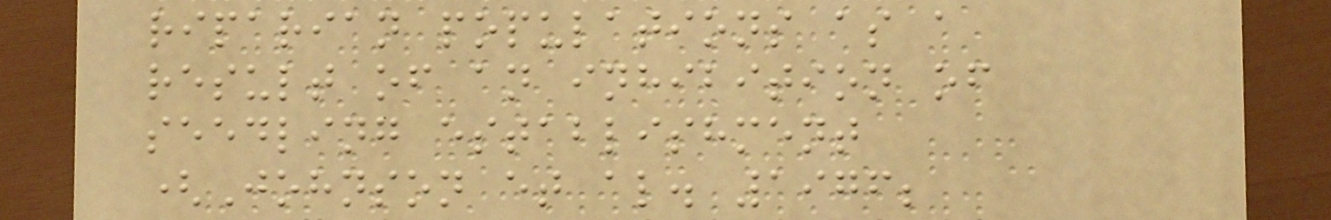riparian populations as a
result of an inhibition of
seedling establishment
(Johnson et al. 1976;
